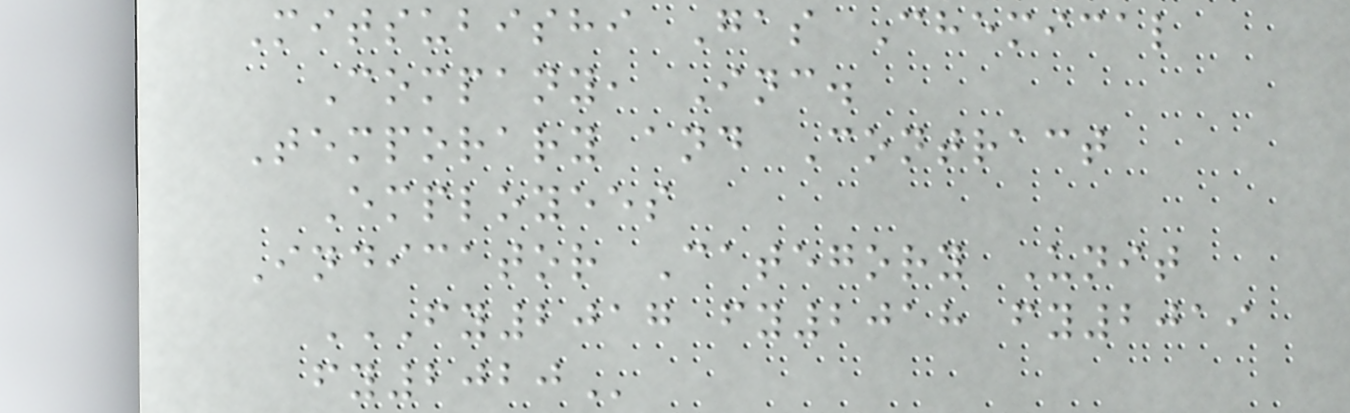Mitsubishi Gas Chemical
Company, Inc.
Temporary and Contract
Employees
Indicator Category Unit
FY2017 FY2018 FY2019
FY2020
